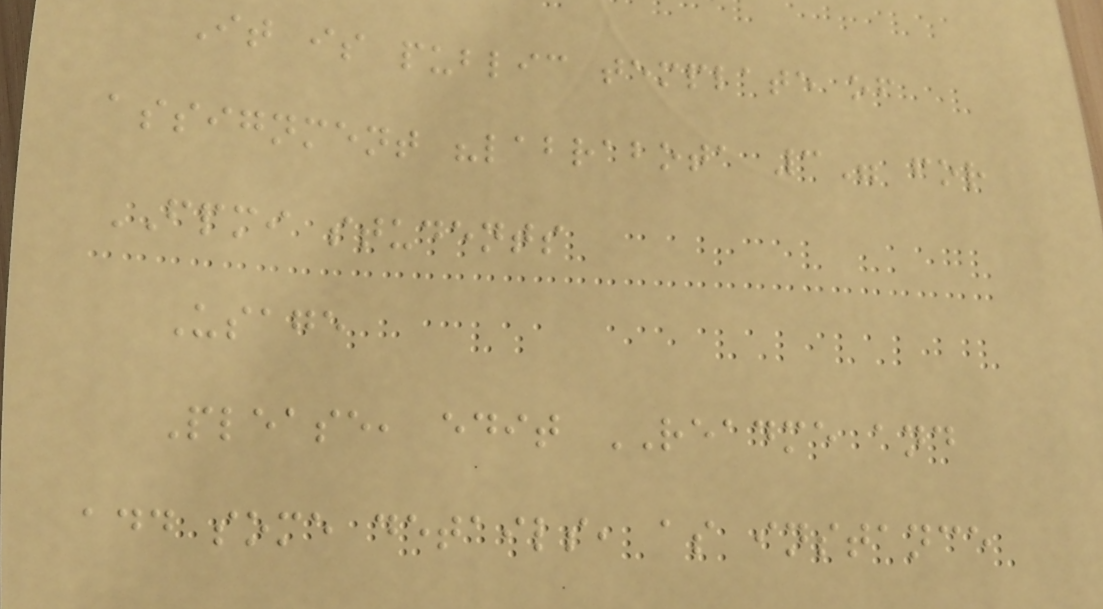It is public template of
assignment "labrabota 3" for
FPMI students
Usage
Please, edit README and
add some details, as instance
